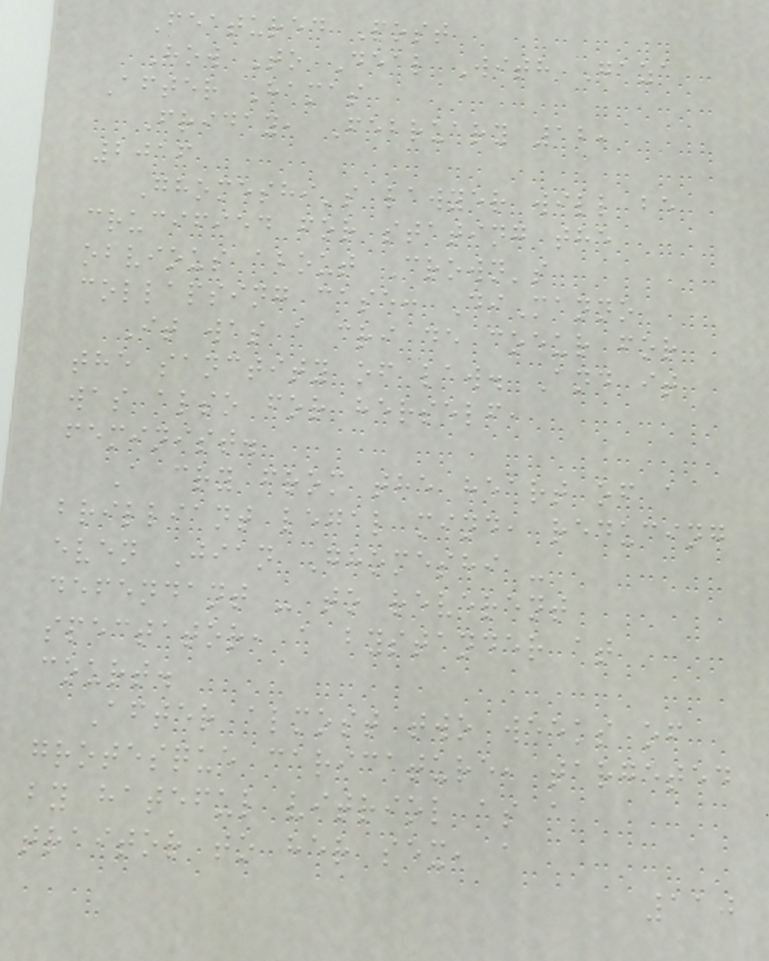Featured Post
How To Deal With Gaza
After Hamas
Friday, February 12,
2016
Ghomeshi's lawyer will be
crucified for stating the
obvious about Crown's
collapsing case: DiManno
It was a cri de coeur for
the sanctity of law. And it
was also for herself,
feminist.
A cry from the heart of a
brilliant legal mind, reducing
even Jian Ghomeshi -
defendant - to reverent
spectator, a bystander at
court.
After almost two weeks of
grotesque caricature, targeted
by hateful vitriol as a
traitor to her sex, a
110
